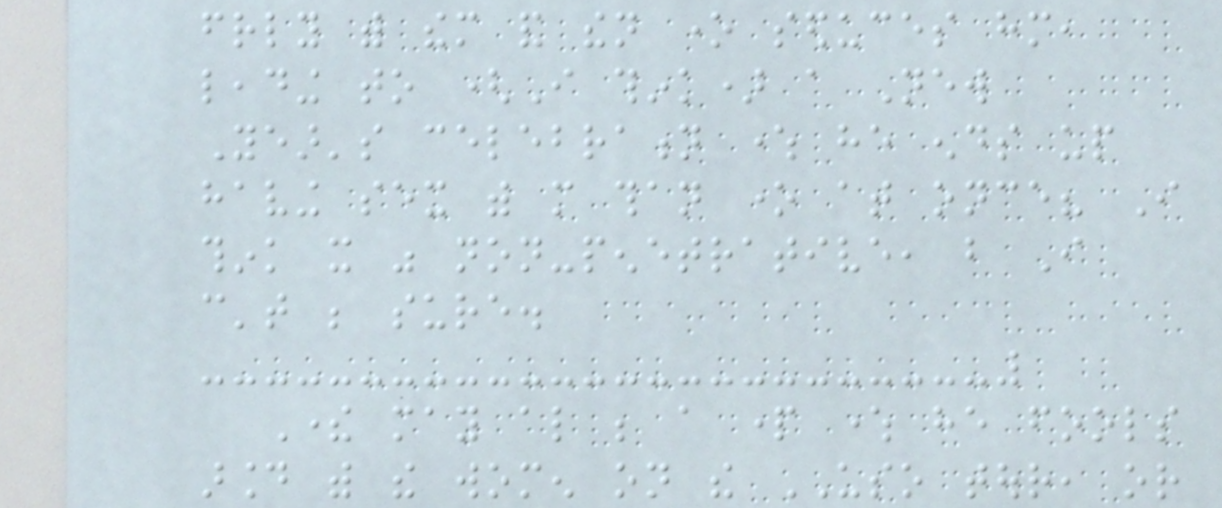friendly with them and then one seduces him,
leading to (I think) a New
Year's celebration where he ends up
having sex with more than one at once? I
think it was non-penetrative, but I
can't be sure.
There may also be a part where he fools
around with the women on the USO tour, or
